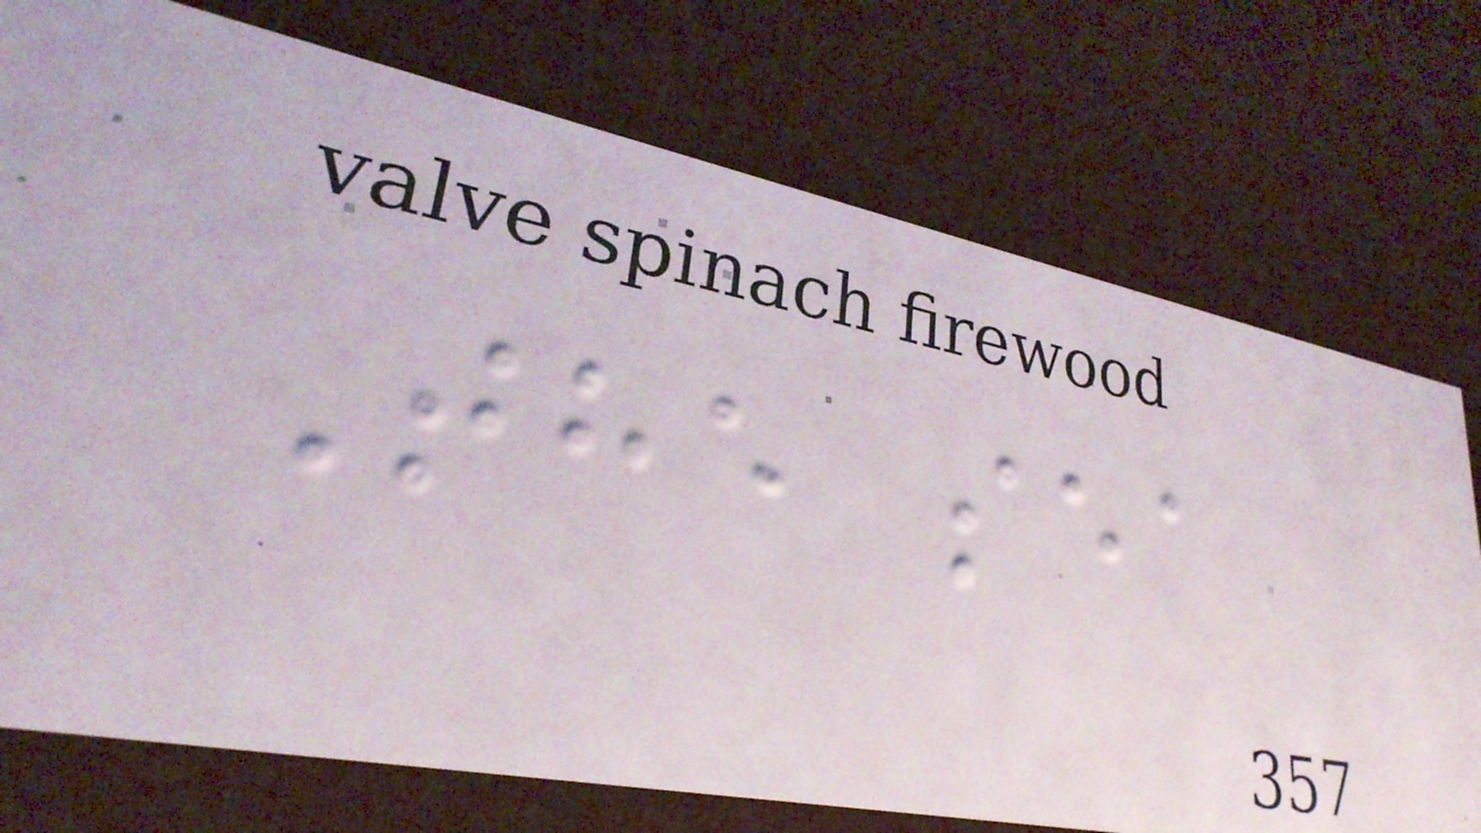The sea
